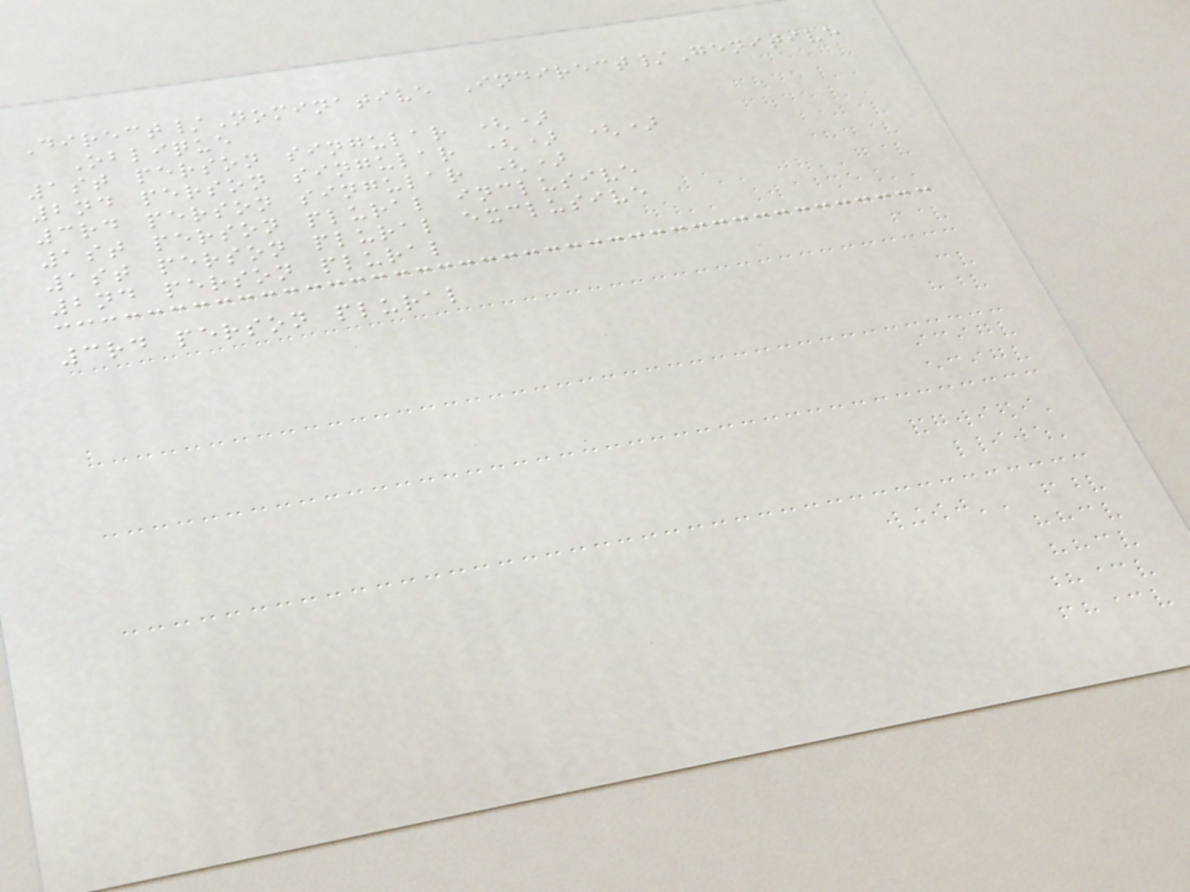Direct/Nominative Indirect/Genitive
Oblique
1st person singular ()
2nd person singular () ()
3rd person singular ()
1st person plural inclusive
1st person plural exclusive
2nd person plural
3rd person plural
